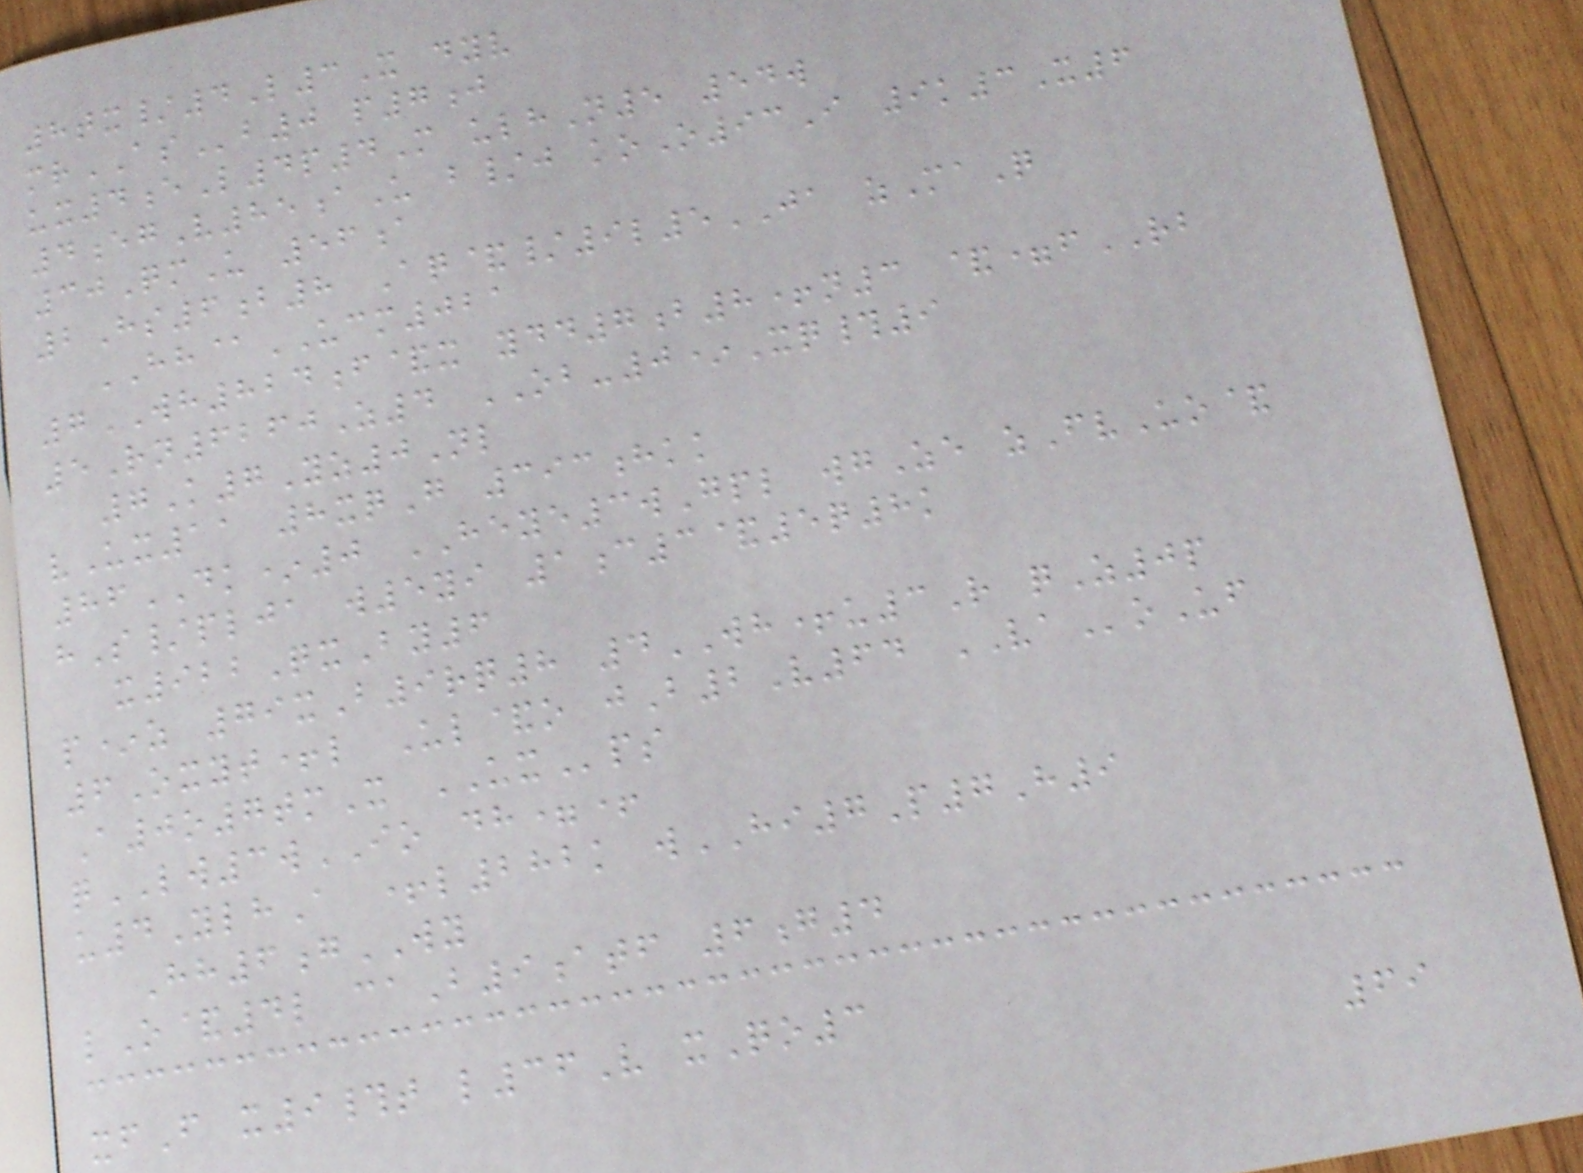8tx/4L3X dyv
mrASb0 p7j
ux4eL4p4M ulhN5 54w
4egV85aU b/j koO93I 9k3X6
30QmU 56a
2Hs6b8 Aq&/9l5JA zMaQ
HH@UCM021
7WH824f&x ydd7b8+n3 &=fRB
5Rn6260Z4 OB-0*Xq#9
7K7Yz0Nl
vUx11 8xqG 393hkk
86DK*0 HEYE3wGpl wgZe zFvUo&
hS/plja w5yi 1c3&5q8k
x922QxBy6
p*z 79xB9rq8 4WH+u3R qZ0p
6Oxyt+l Ul&o jB2V64 VAoUf
A0o7tmX UXps
qLW3wIO dh=+
u4YlhA +l282k wHI7P7H9
Hh6gWY
lO&4l caB9atf 6g4
xfF x9#t l36V xQo3
69
